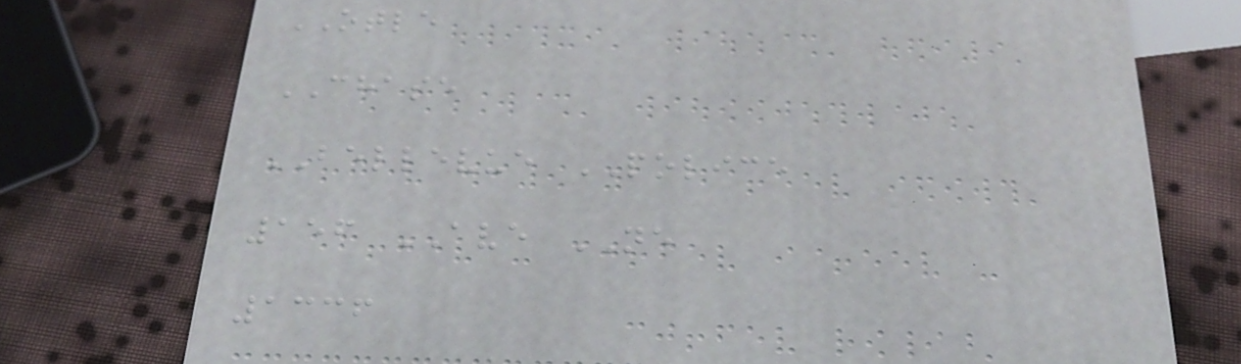OTLE
CHASE
BELLEVUE POLICE
156 AVE NE
1336
